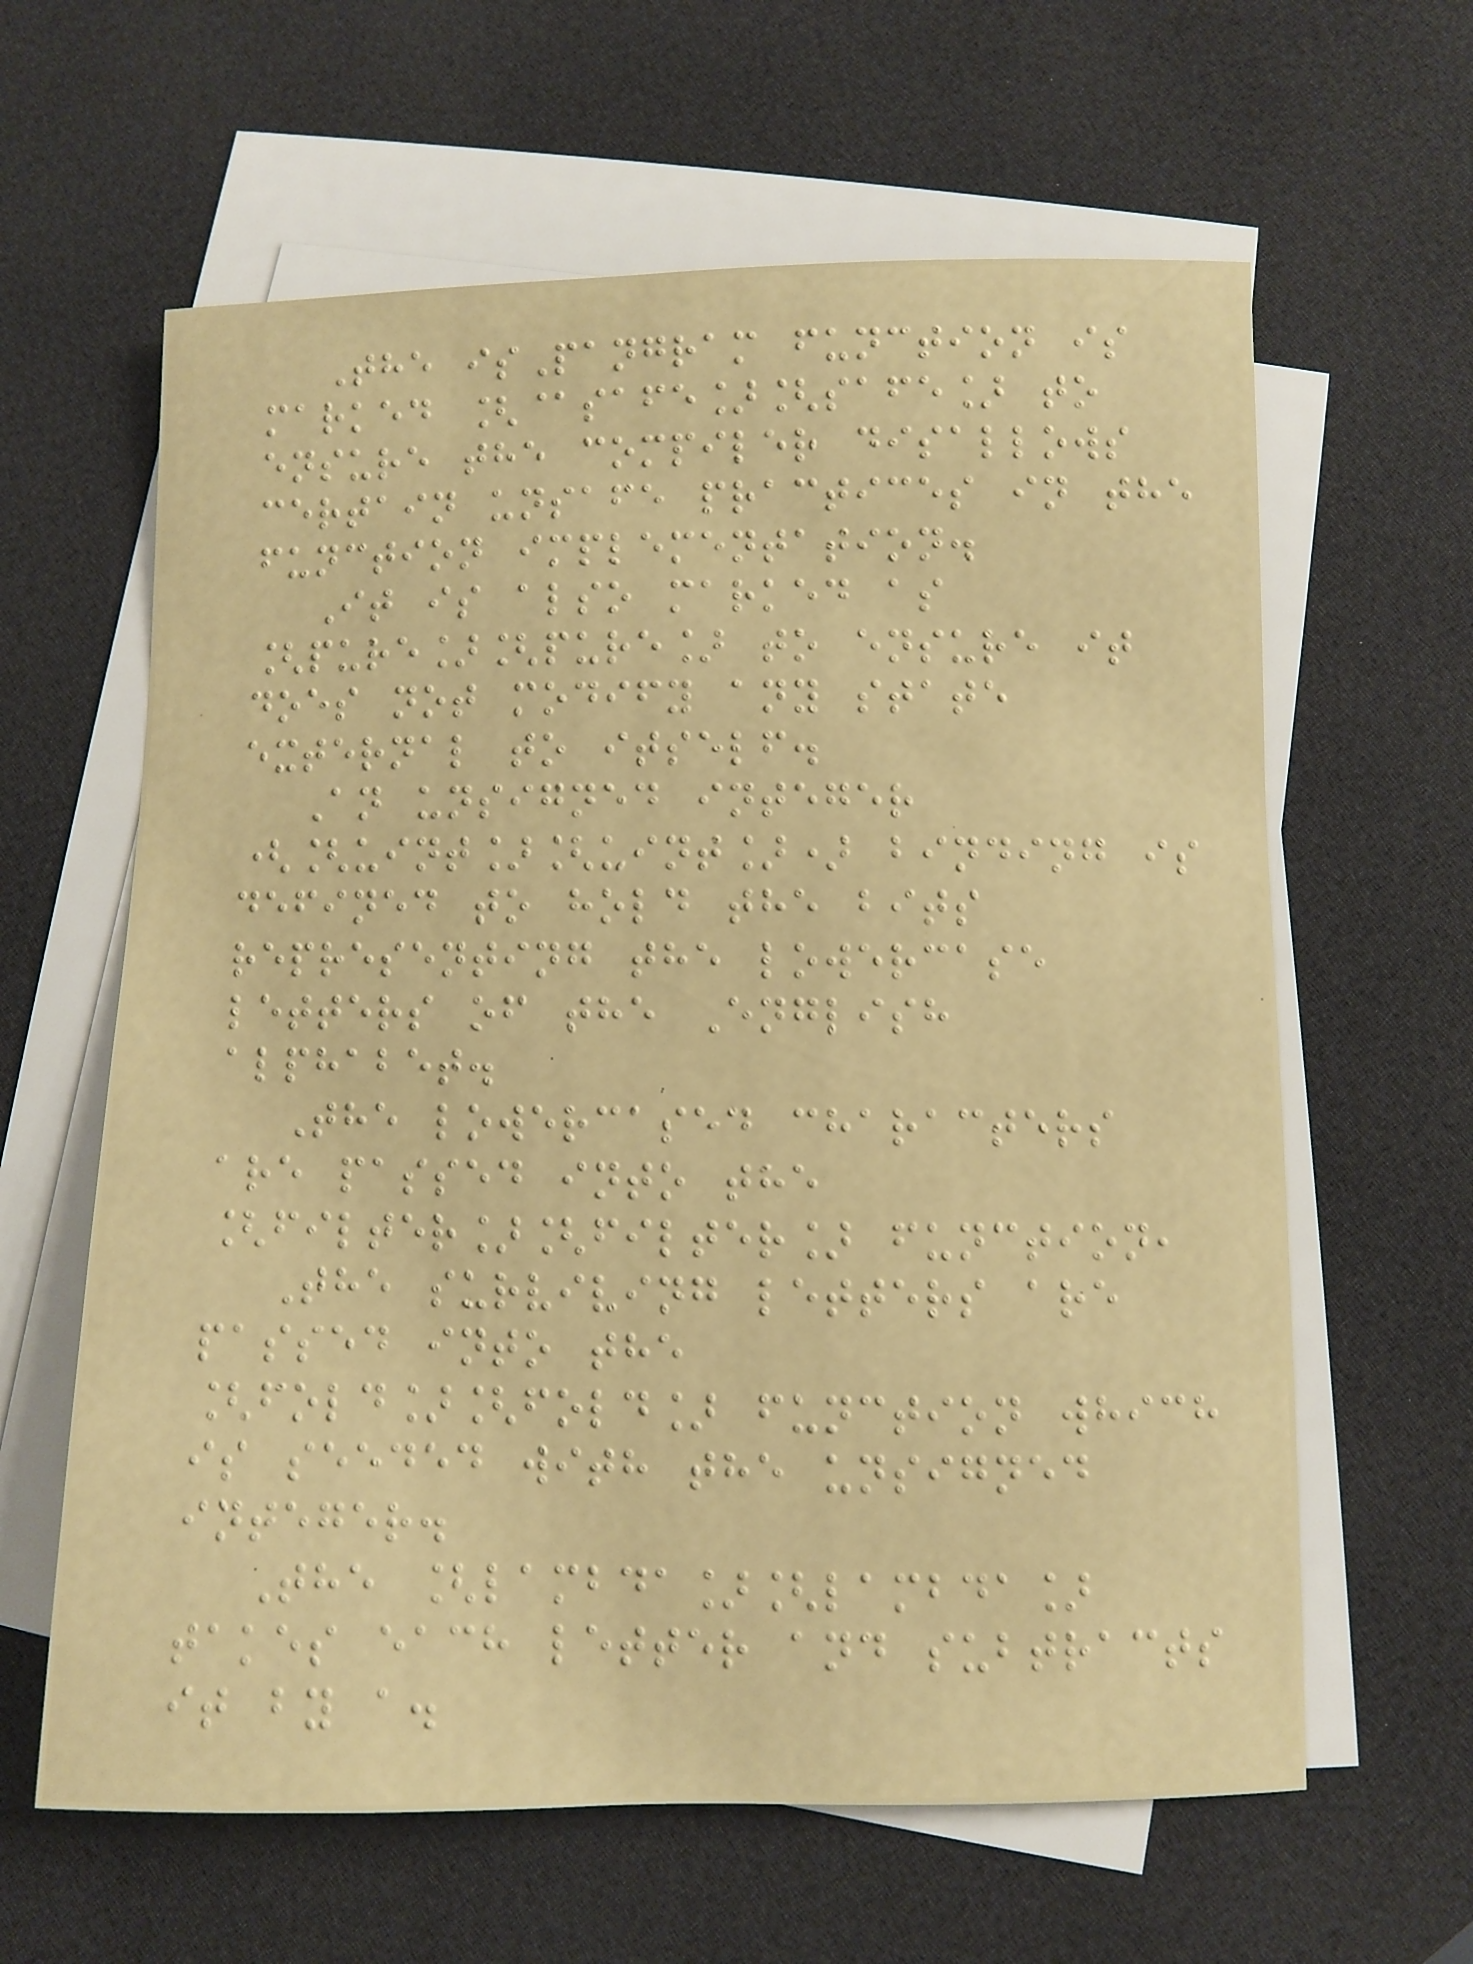The isPangram function is
marked [@safe][safe] to
ensure the compiler disallows
certain unsafe practices in the
function implementation.
It is also marked as
[pure][pure] to ensure it
does not modify any state
external to itself.
An unsigned integer
([uint][uint]) binding is
defined to hold the bits
representing the lowercase
letters of the English
alphabet.
The lowercased characters
are passed into the
[filter][filter] function,
The surviving letters are
passed into the
[fold][fold] function which
is seeded with the unsigned
integer.
The [lambda][lambda]
takes each letter and subtracts
it by a.
